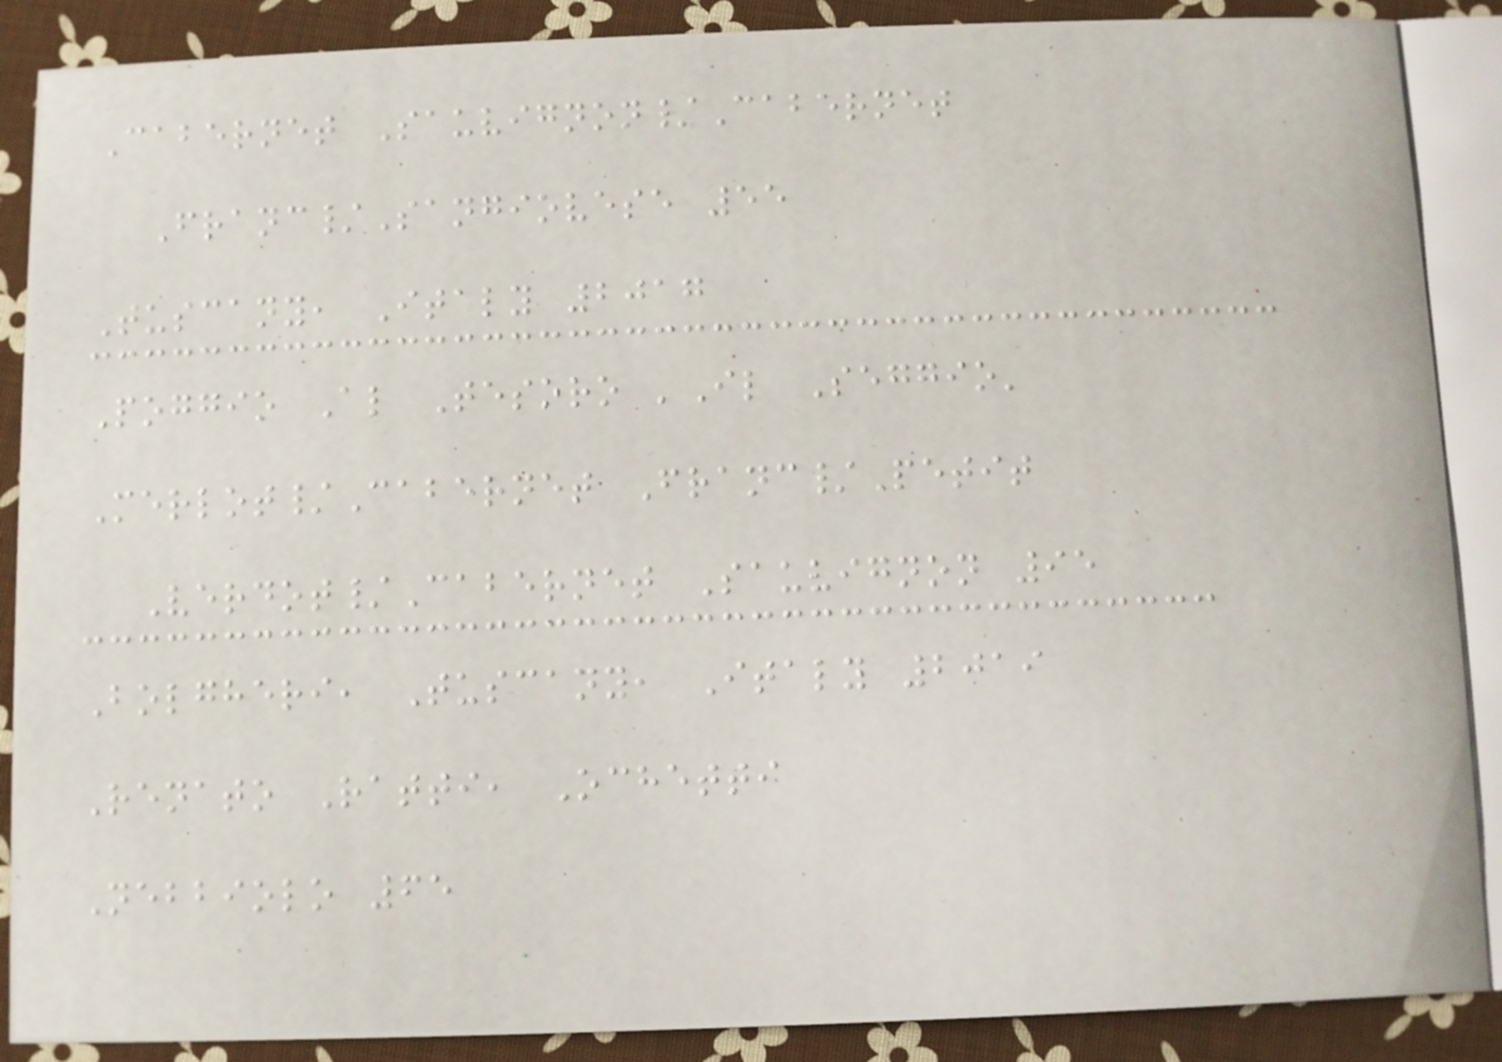Cabernet Sauvignon/Cabernet
Franc/Sangiovese 55
Tuscany, Italy 2017
Poggio Al Tesoro 'Il Seggio'
Merlot/Cabernet Franc/Petit
Verdot/Cabernet Sauvignon 95
Bolgheri, Tuscany, Italy 2019
Renato Ratti, Ochetti
Nebbiolo 65
